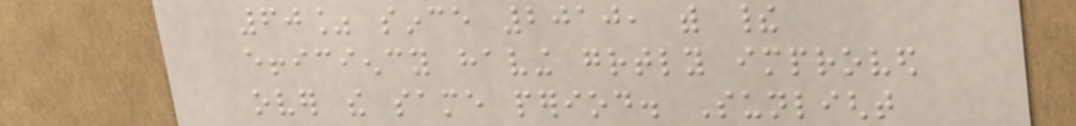60% since 2010, with their
efficiency having greatly improved
over the same period. Sunlight
